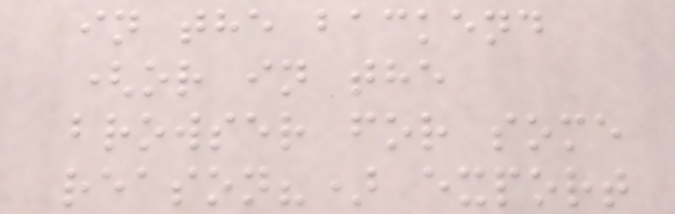in the backend
(or in the
browser for some
reason?) export
